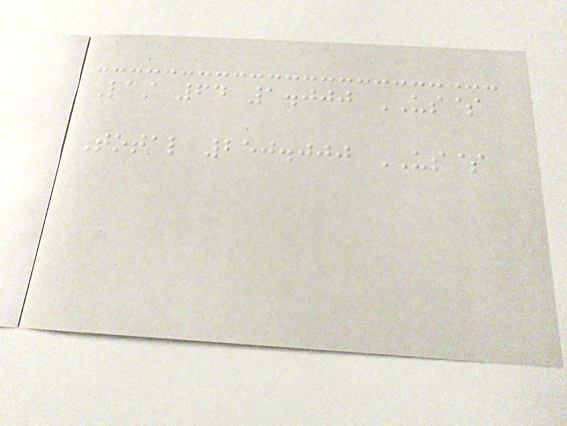Last 64 1.000 US$
Total 250.000 US$
